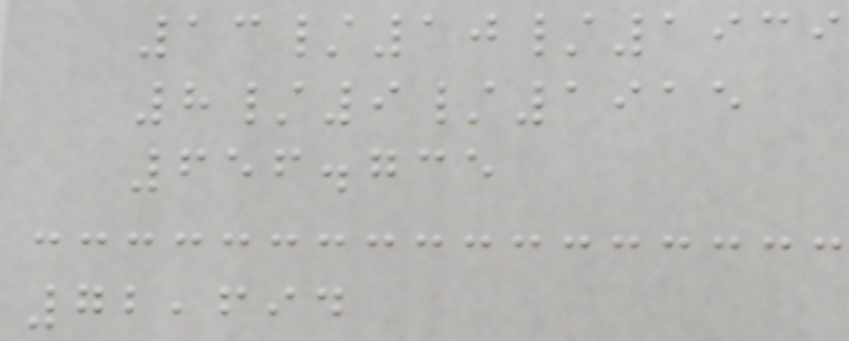13/10/1939
8/9/1915
656.735
72,694
